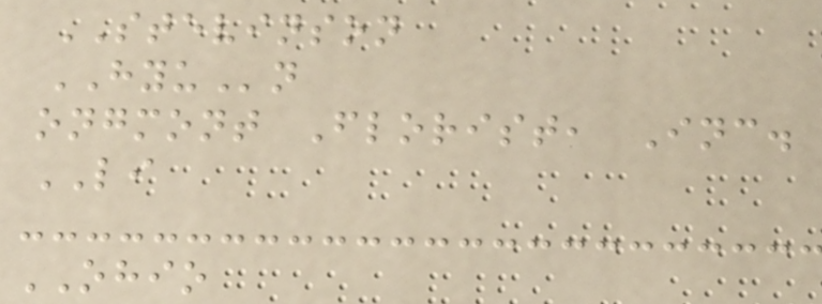STEVINSON
HYUn
ongmont Florist, Inc.
LI
OHIO
